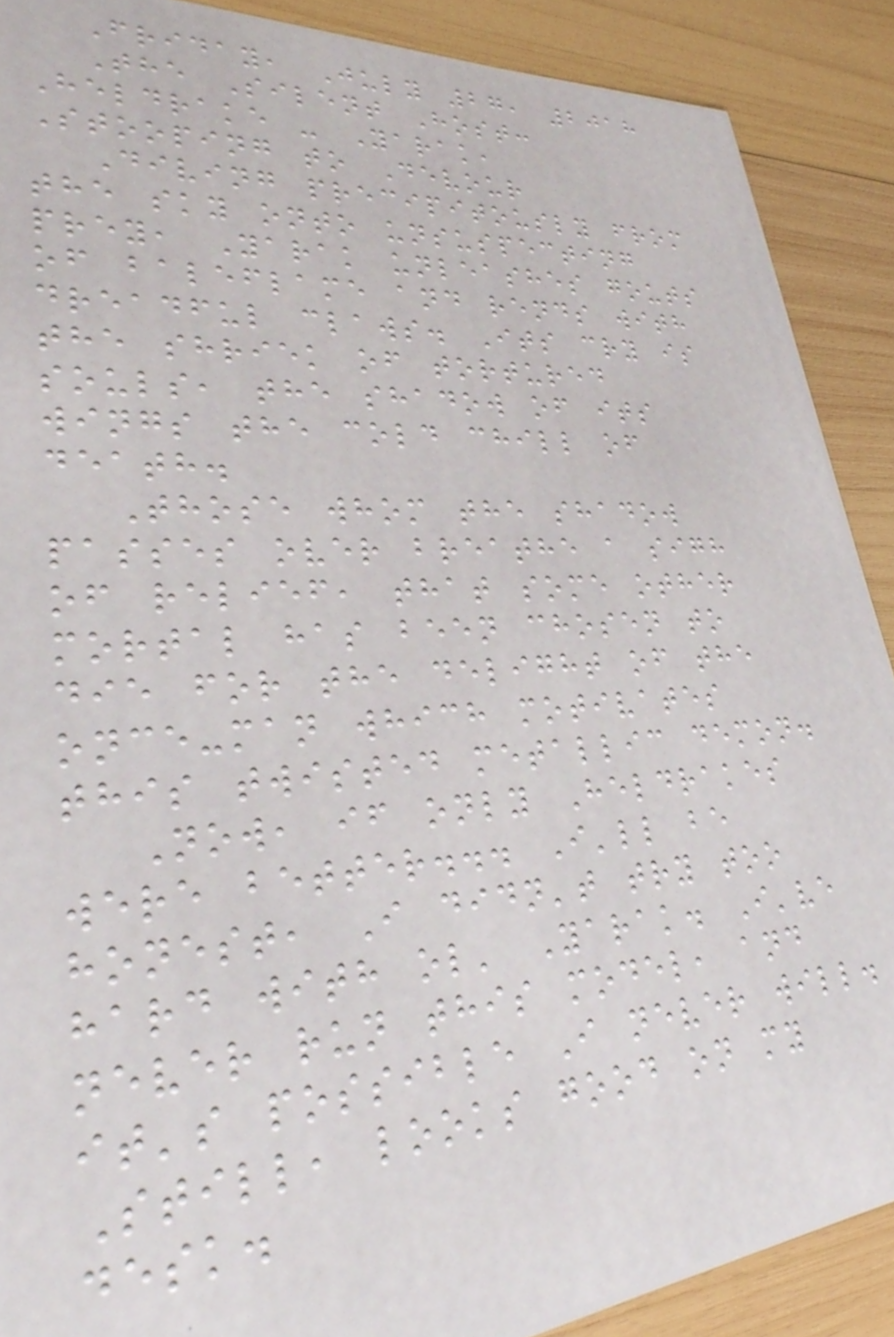Friday, July 27, 2018
The Silent Host:
Heldrake - Yarak,
Stooping to Devour
Diving precipitously from
the sky onto unsuspecting
prey, Yarak unleashes gouts
of baleflame and rends with
dreadful claws. Its cry is
the shriek of tortured
souls, the shadow of its
wings the cold chill of
death.
Those whom the shadow
passes over breathe a sigh
of relief, that some other
mortal has been chosen to
die for the delight of the
once-man which motivates
this twisted metallic demon.
Now, if only Heldrakes
were better... I'll be
honest, I didn't try too
hard with ol' Yarak. I've
never run this model, and
it's possible I never will.
Still, looks good on my
desk.
